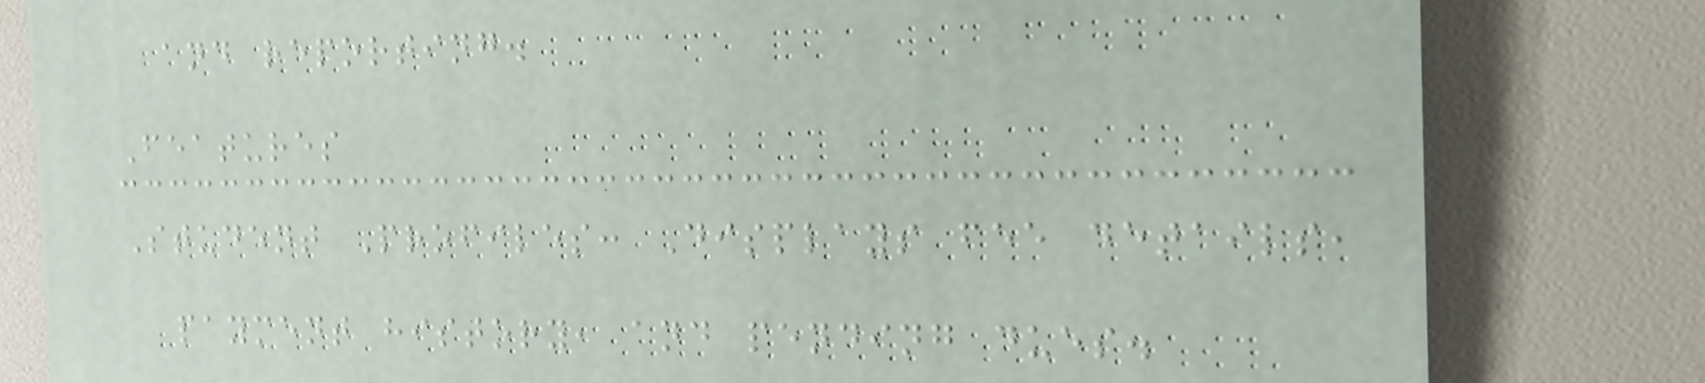and reporting.
Features
Student Profiles: Displays fee details,
payment history, and pending dues.
